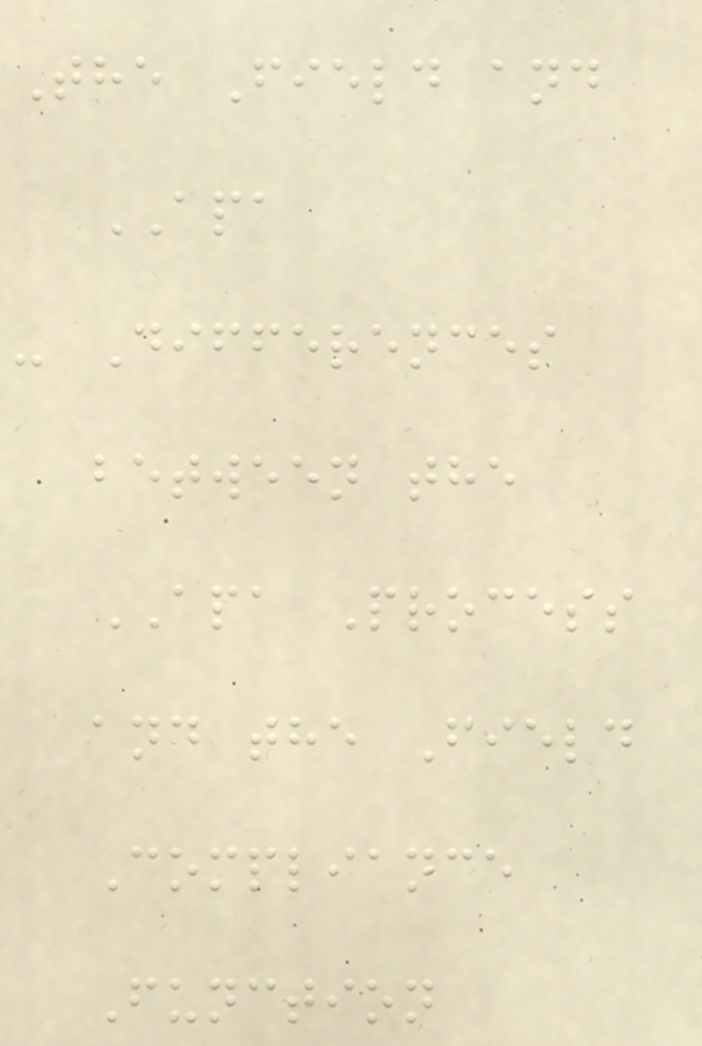The Field and
APA
- Differences
between the
APA Process
and the Field
Compliance
Function
